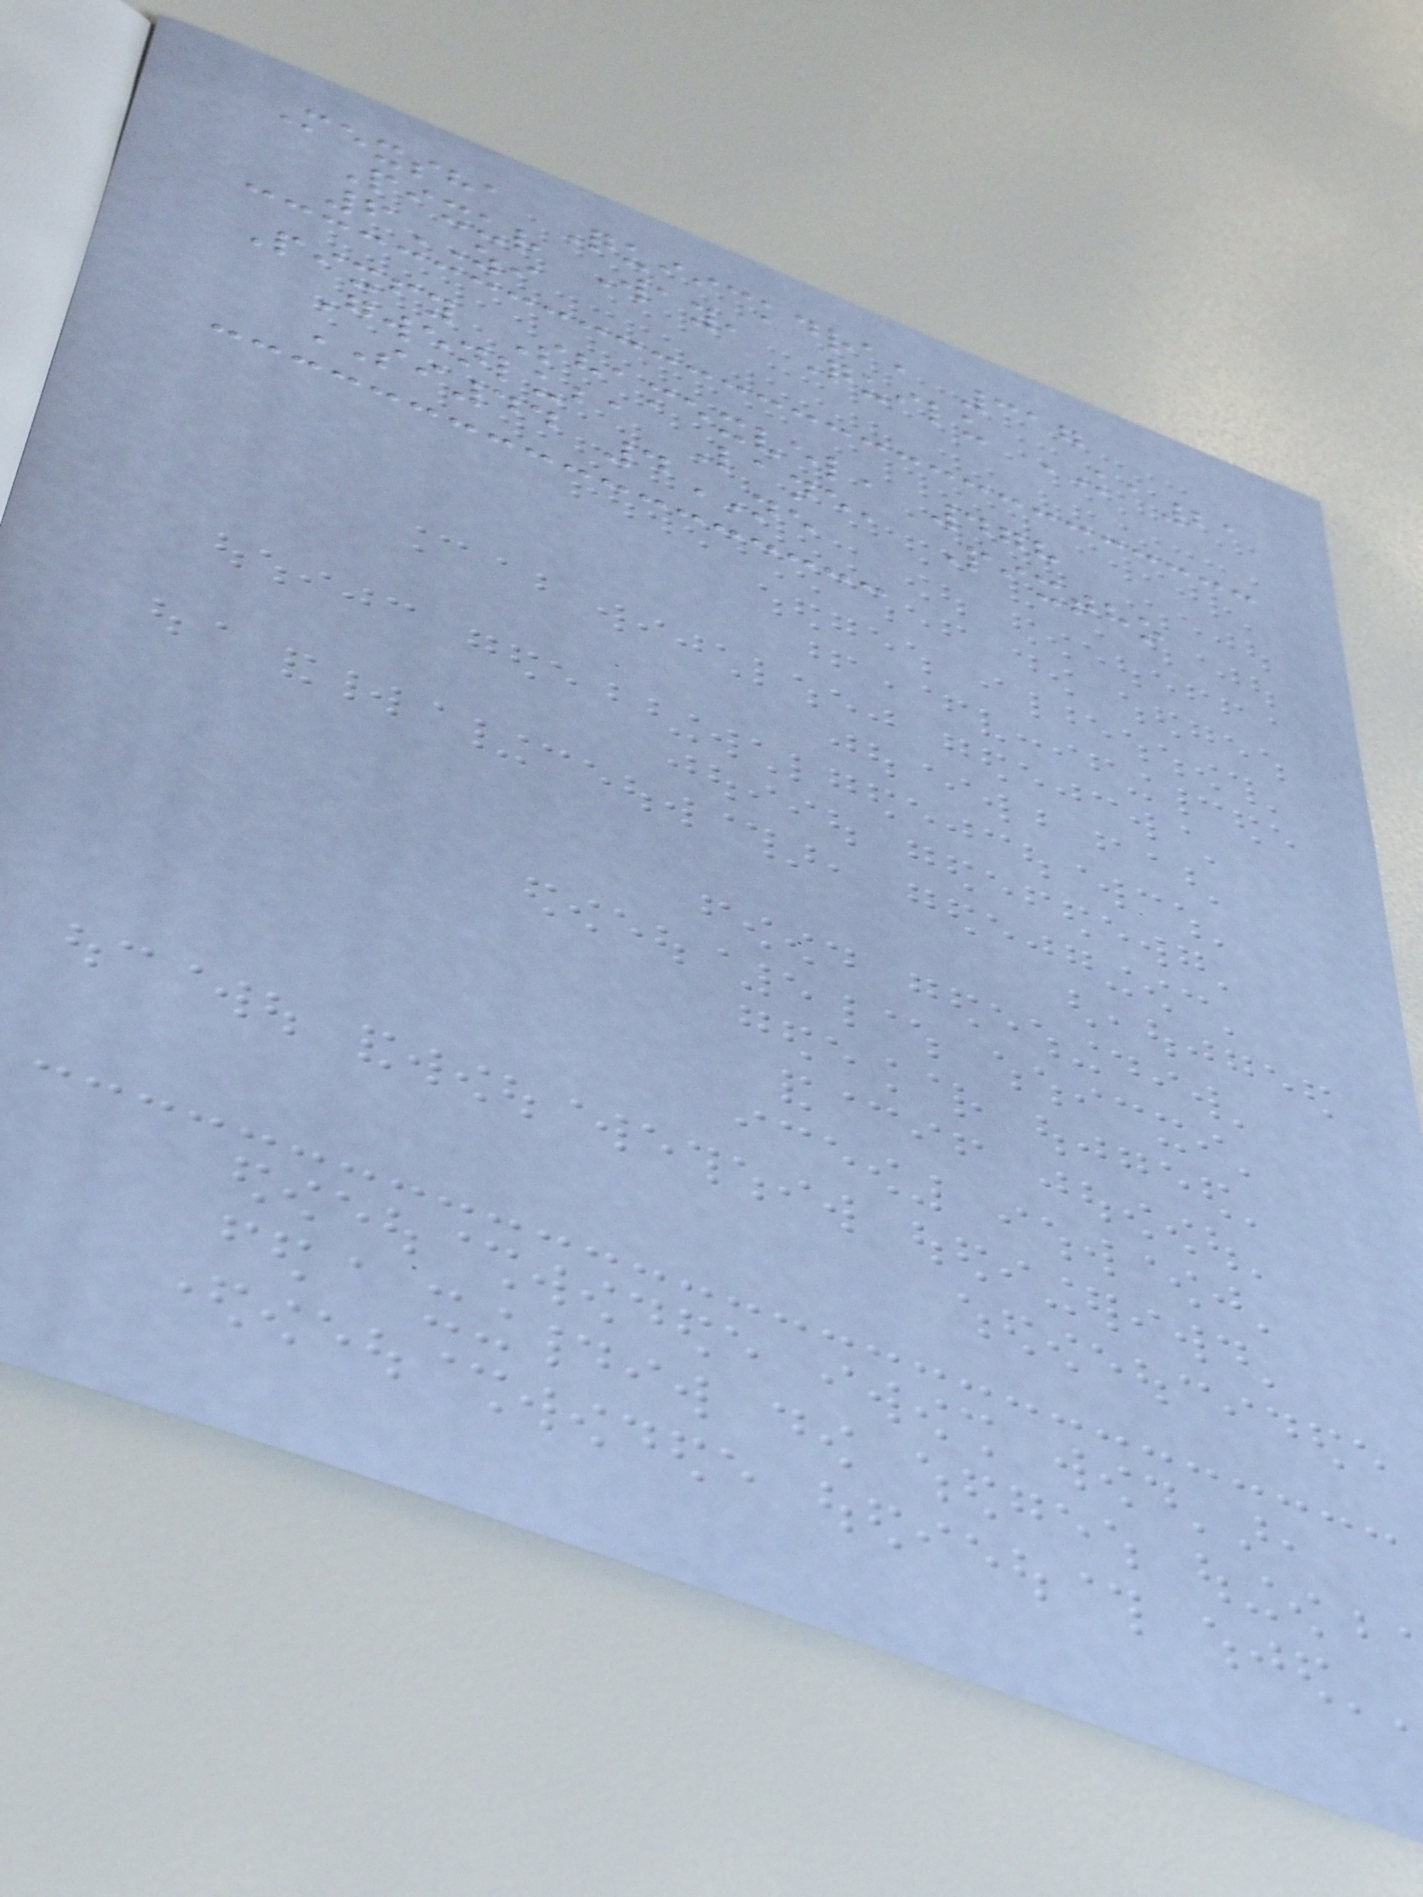Mexsha Quiickdra, 317
Pixur Way, Quilu KA21
6ZI
Pixfy Shamexvel, 478
Gwenluba Lane, Pixtho
SI44 4NE
